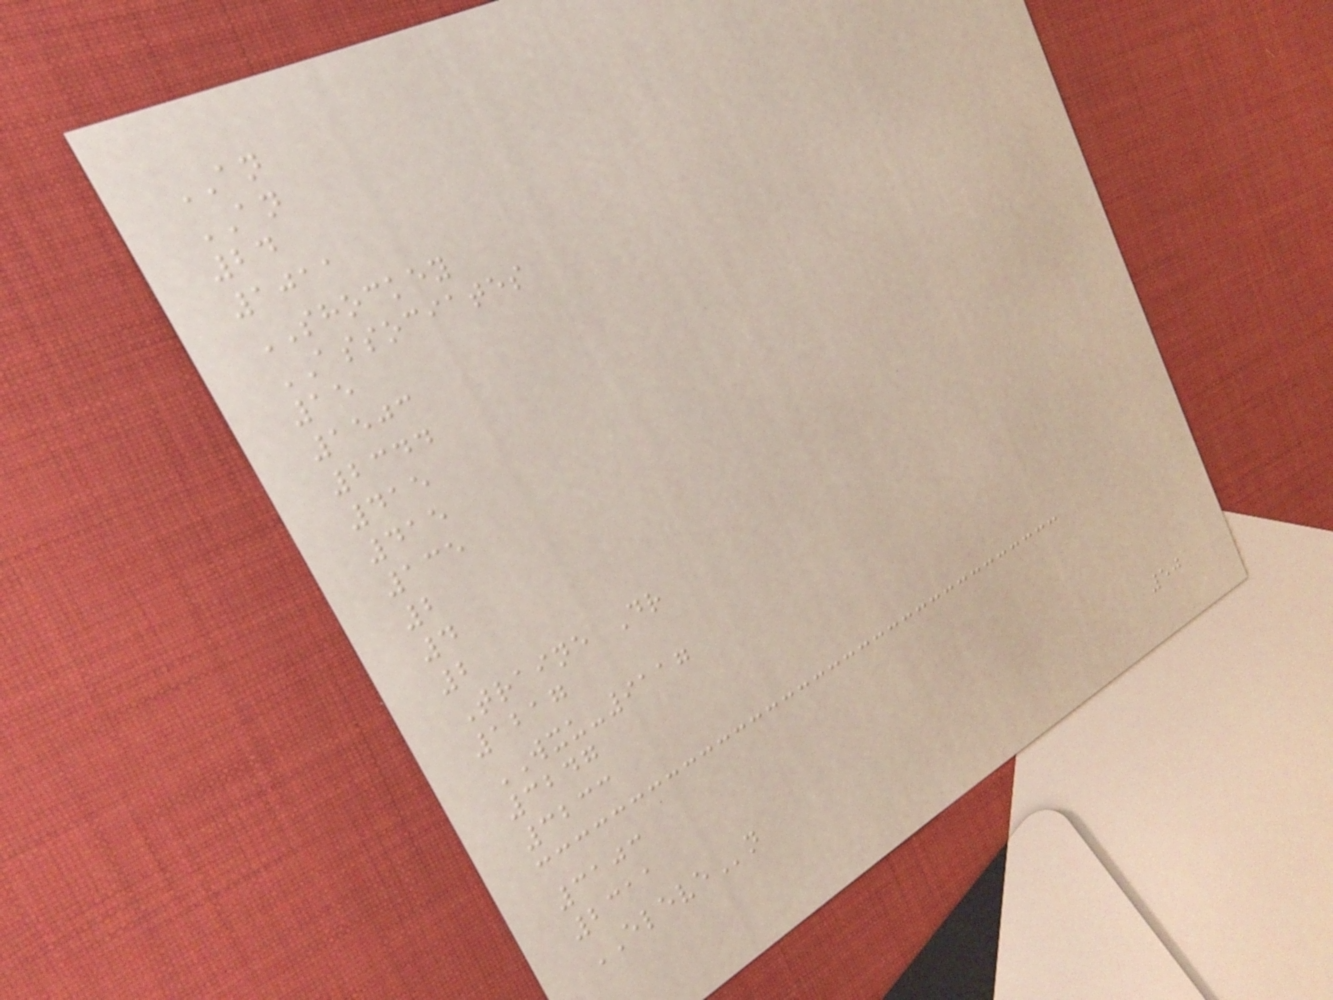AN
AN
24
1011
SHOCKEY
ASSOCIATES
15
1503
2344
415
415
135
2
4
2
Traine Dr
1217
WXU-9117
3247
3233
3103
2311
ELEVEn
50
